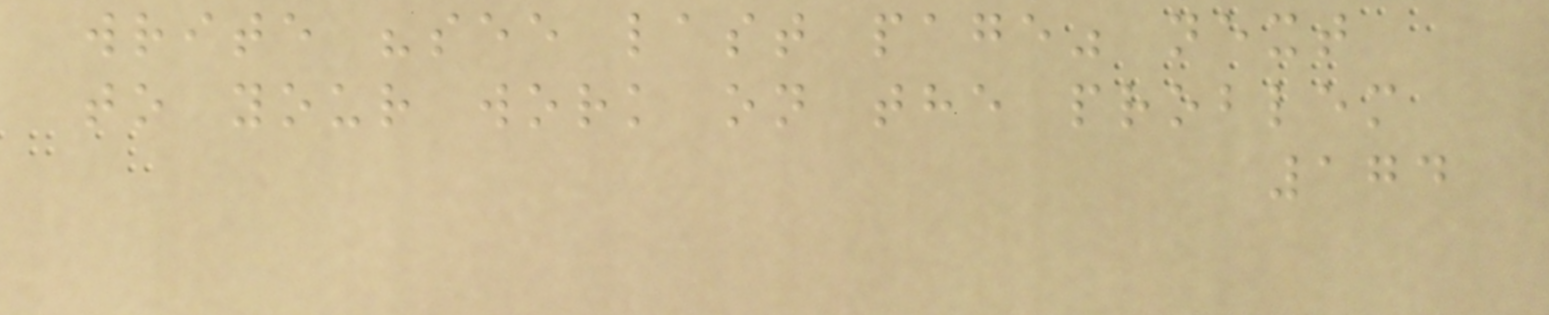write "see last page" next
to your work on the problem
174
